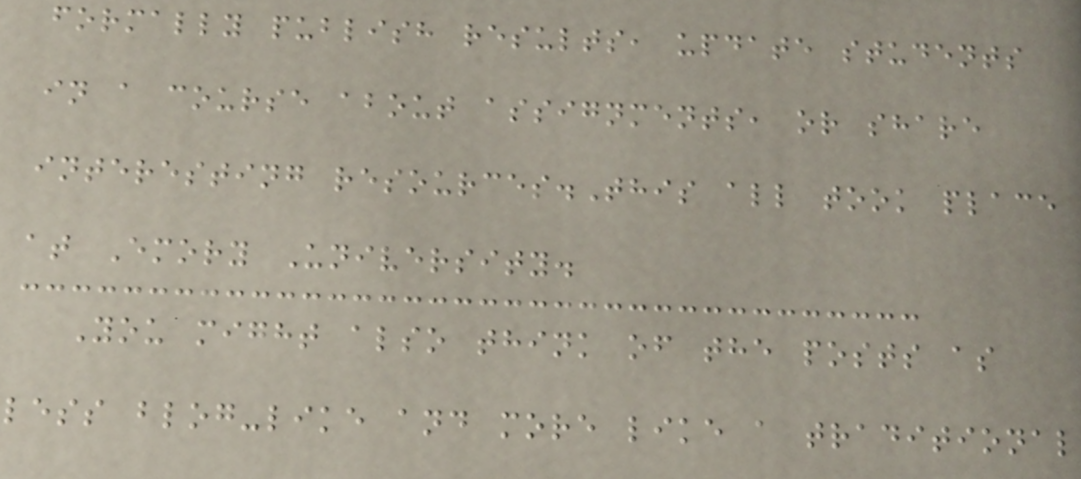formally publish results, update students
in a course about assignments, or share
interesting resources.This all took place
at Emory University.
You might also think of the posts as
less blog-like and more like a traditional
